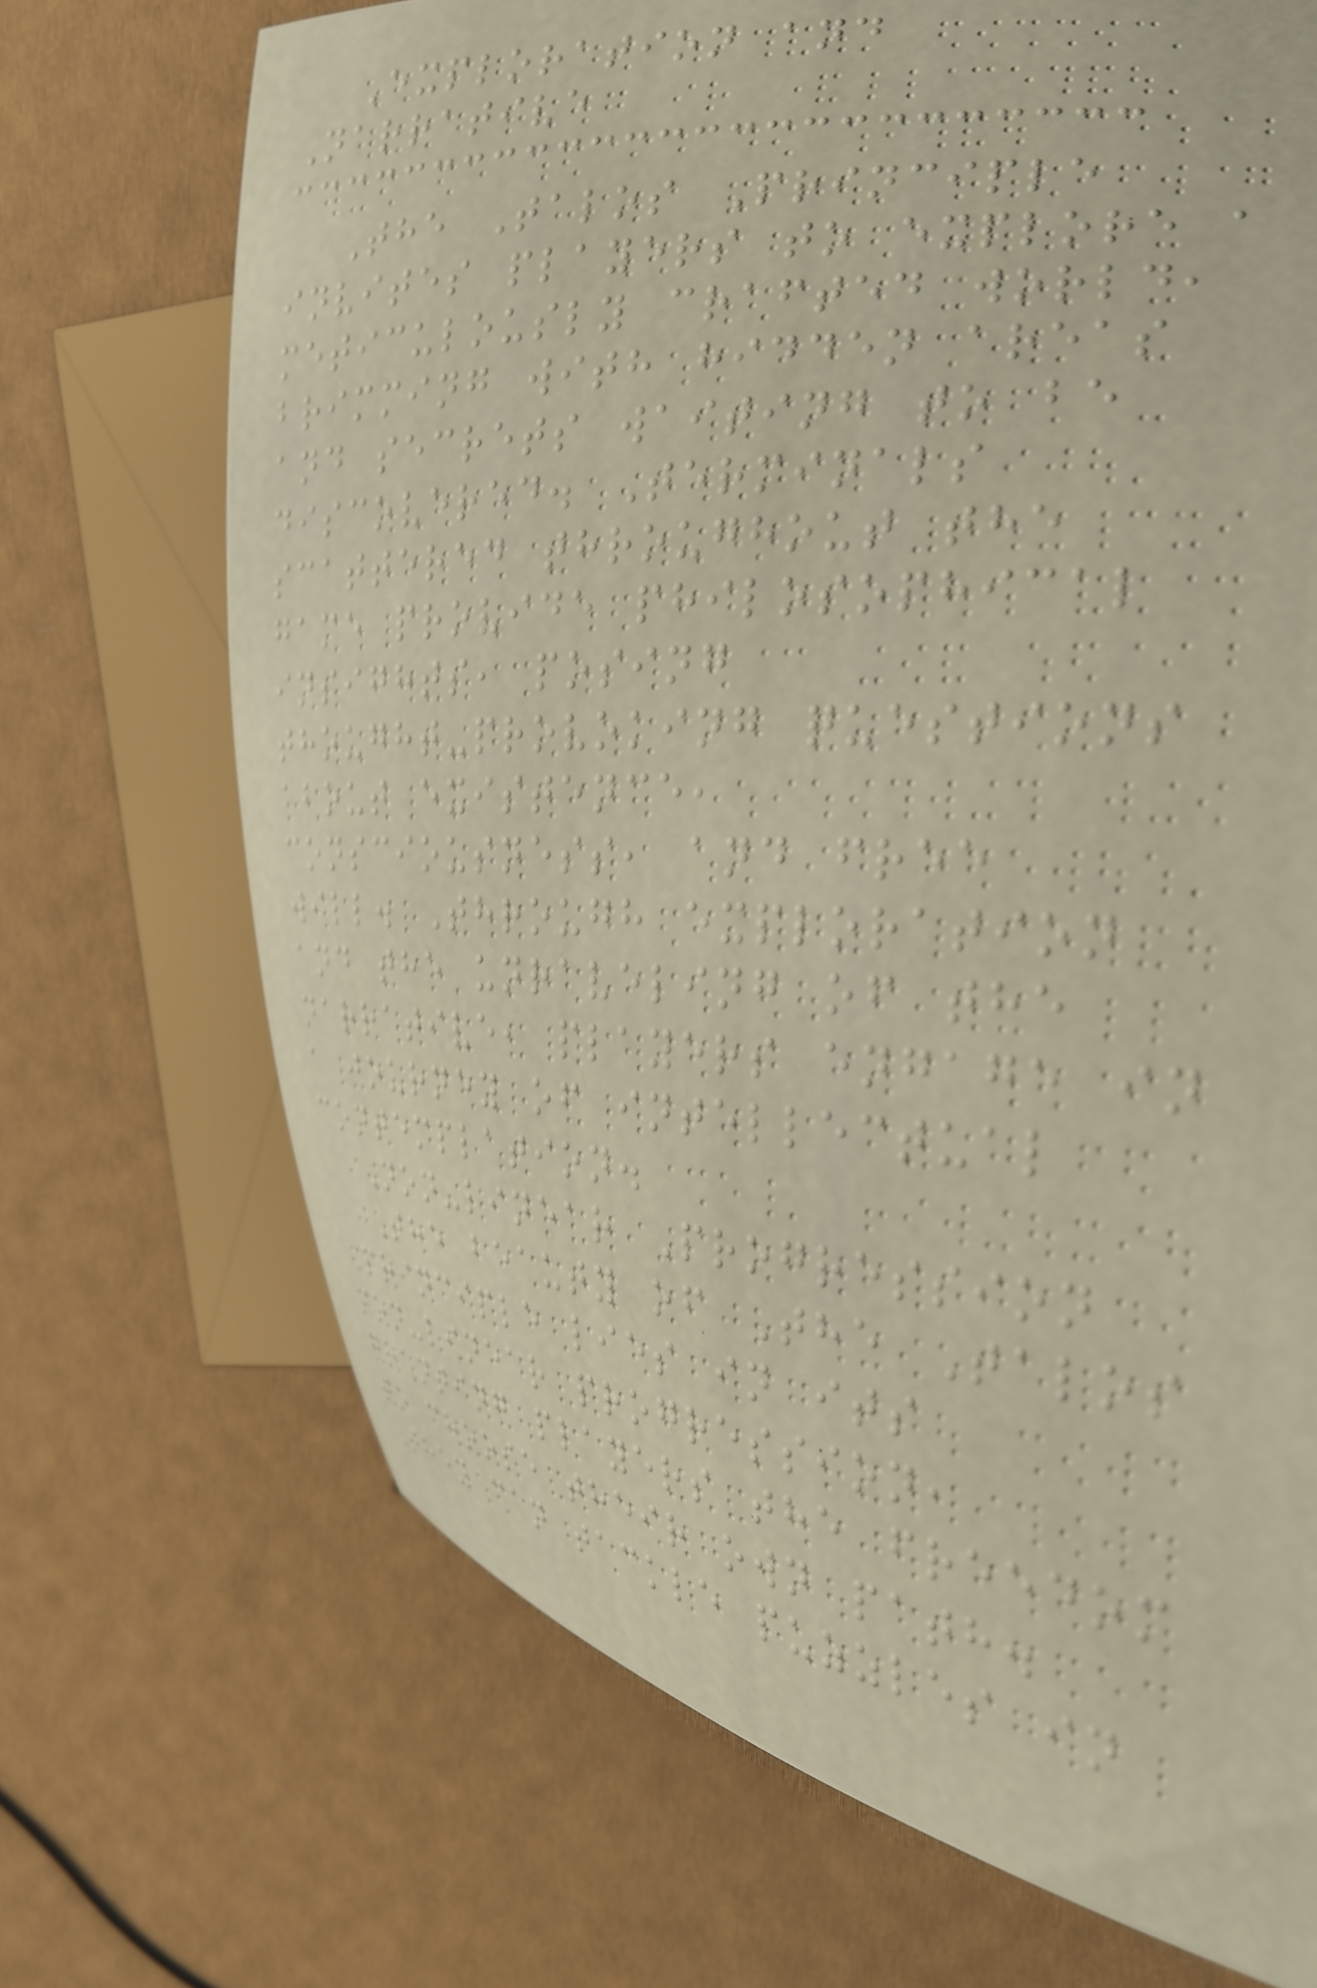Exploration and
Narrative
The Talos Principle
invites players to explore a
meticulously crafted world,
brimming with hidden areas
and secrets waiting to be
discovered. Terminals
scattered throughout the
game provide philosophical
insights, posing
thought-provoking questions
about existence,
consciousness, and free
will. Through exploration
and the unraveling of the
narrative, players engage in
a journey of intellectual
contemplation.
Non-linear Progression
The beauty of The Talos
Principle lies in its
non-linear progression,
granting players the freedom
to choose their own path.
They can tackle puzzles in
